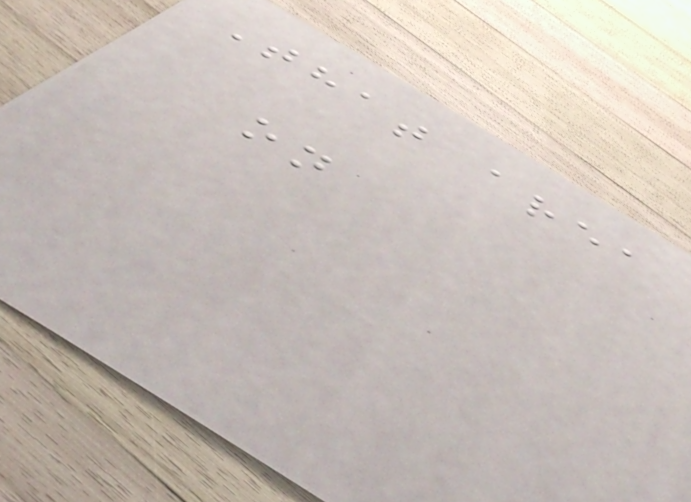That area
on
